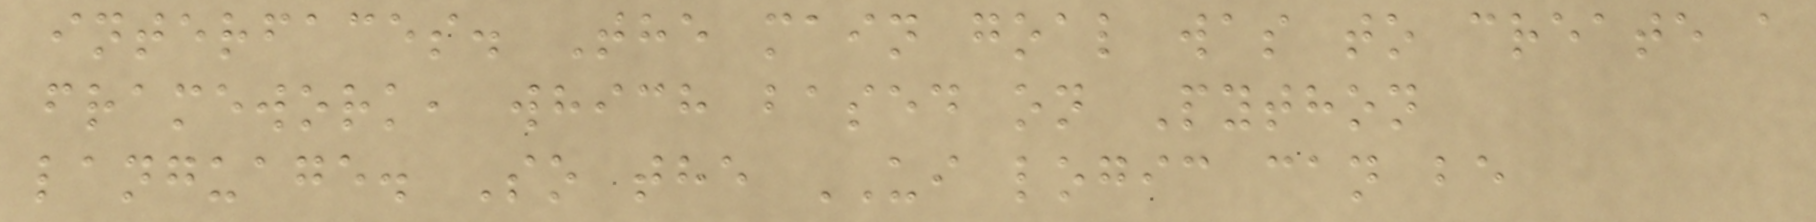interfaces. The main goal was to create a
framework, which based on Python
language. So the UI logic can be
